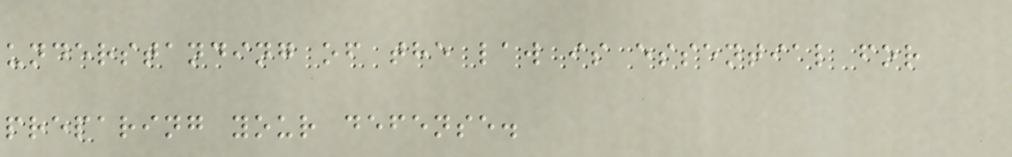understanding of the law is essential for
preparing your defense.
